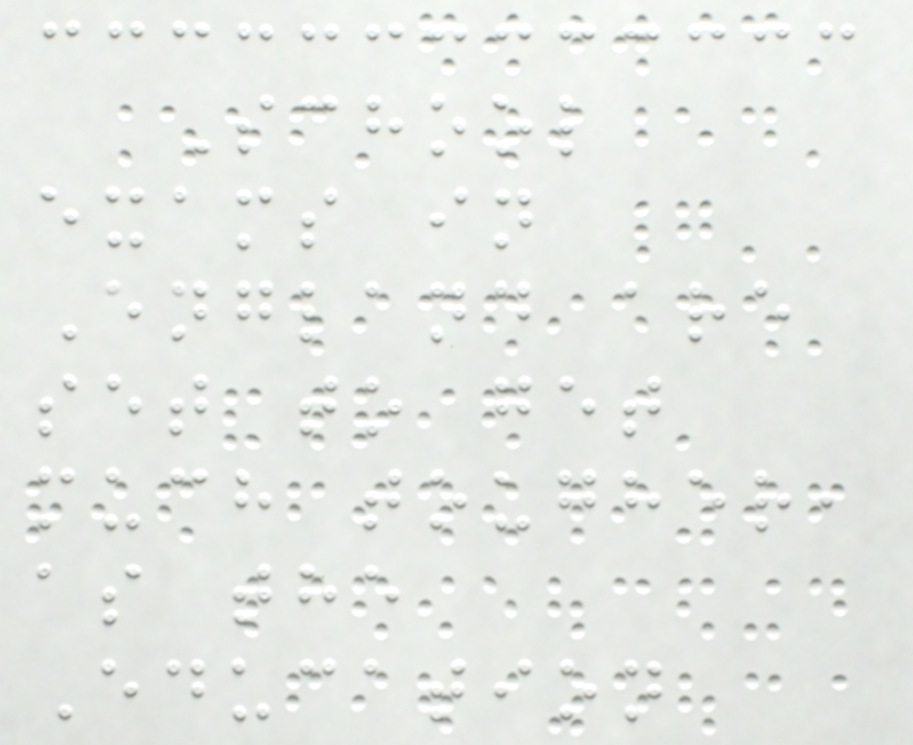School
exams in
England are
set to get
much tougher,
as the
Education
